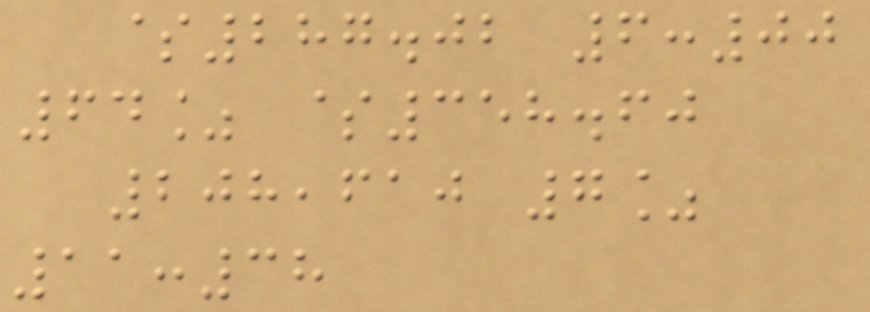$287.02 6:00
64% $358.60
208,610 7%
11:38
